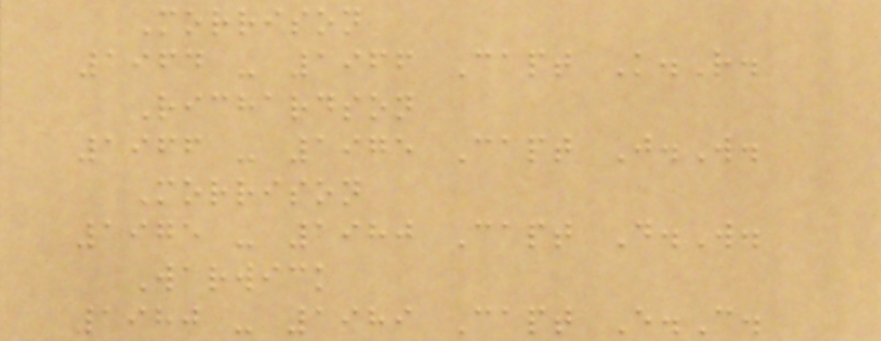Morrison
1964 - 1966 Capt K.R.
Richardson
1966 - 1975 Capt J.W.
Morrison
1975 - 1980 Capt D.W.
Warwick
1980 - 1989 Capt E.C.
